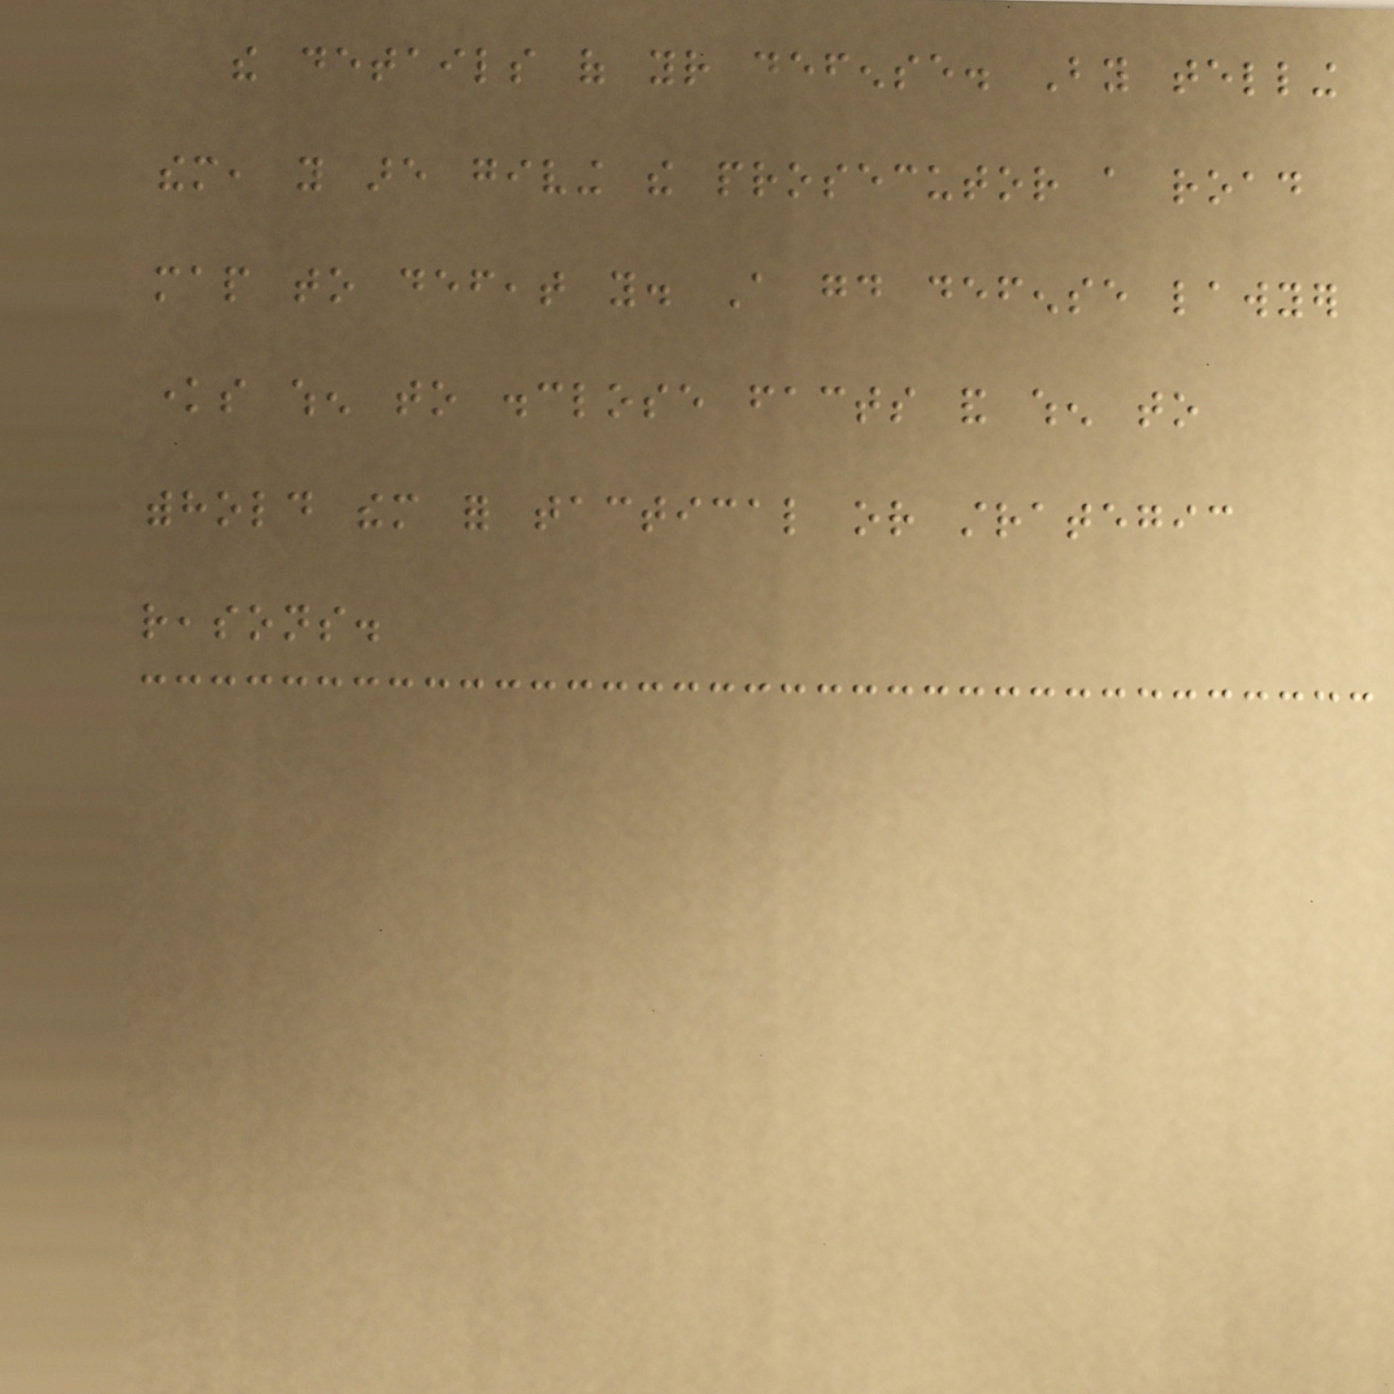the details of your defense. By telling
them, you are giving the prosecutor a road
map to defeat you. A good defense lawyer
knows when to disclose facts and when to
withhold them for tactical or strategic
reasons.
